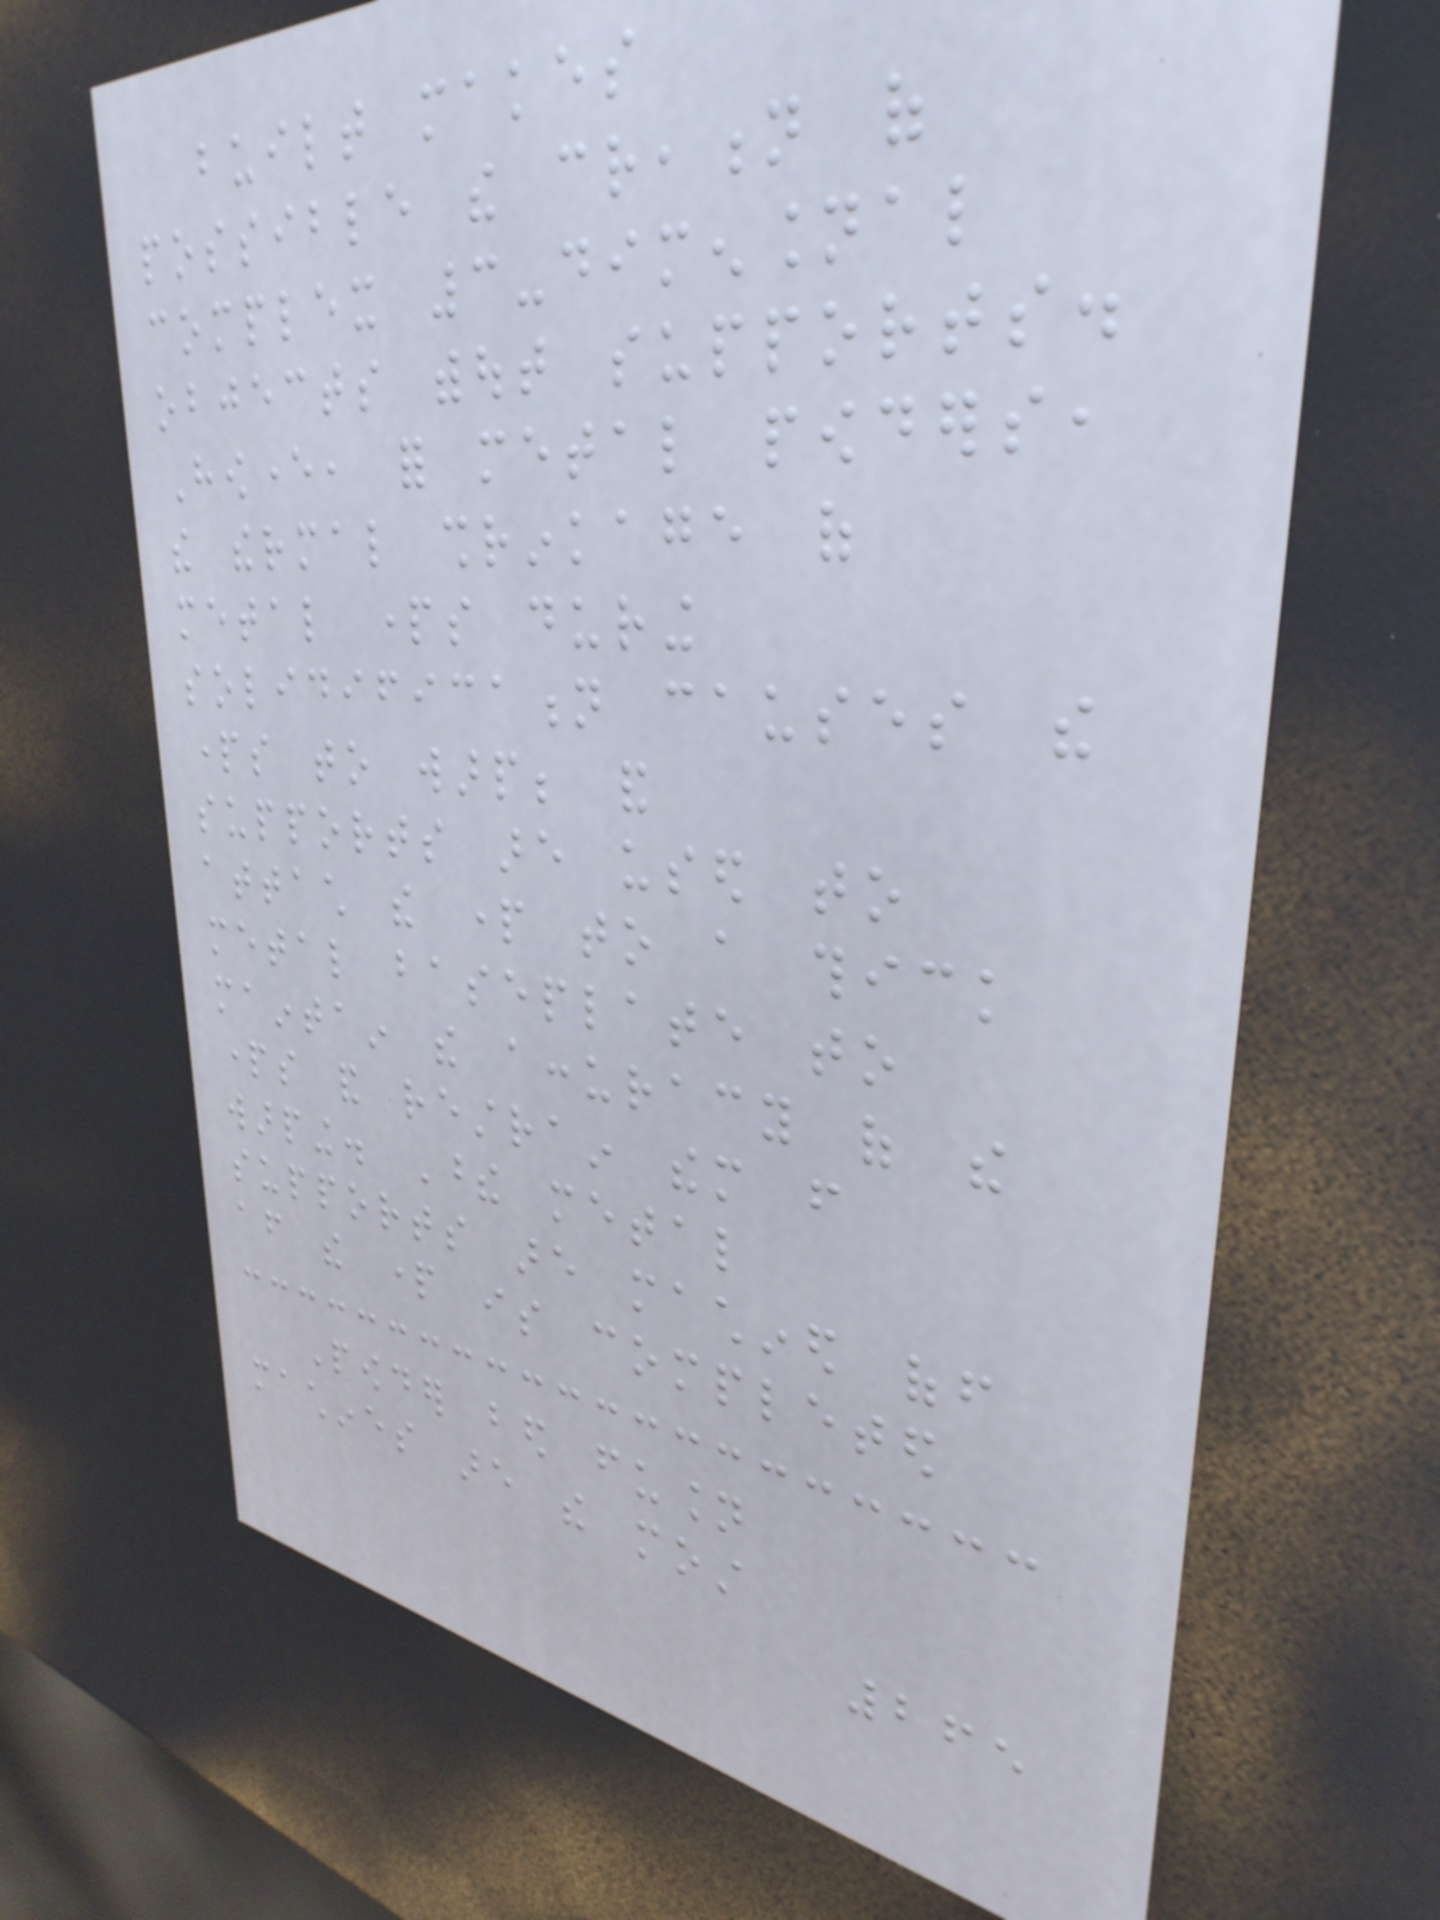built makes
possible the creation of
complex 3-dimensional
objects without supports.
However, for metal powders,
the thermal shrinkage of
metal parts during
solidification causes the
parts to warp; and
supports are used to
attach the part to a thick
metal baseplate to
maintain the accuracy of the
parts and restrain them from
warping. These metal
supports are machined off
after the part is completed
Powder bed fusion
machines are the most
265
